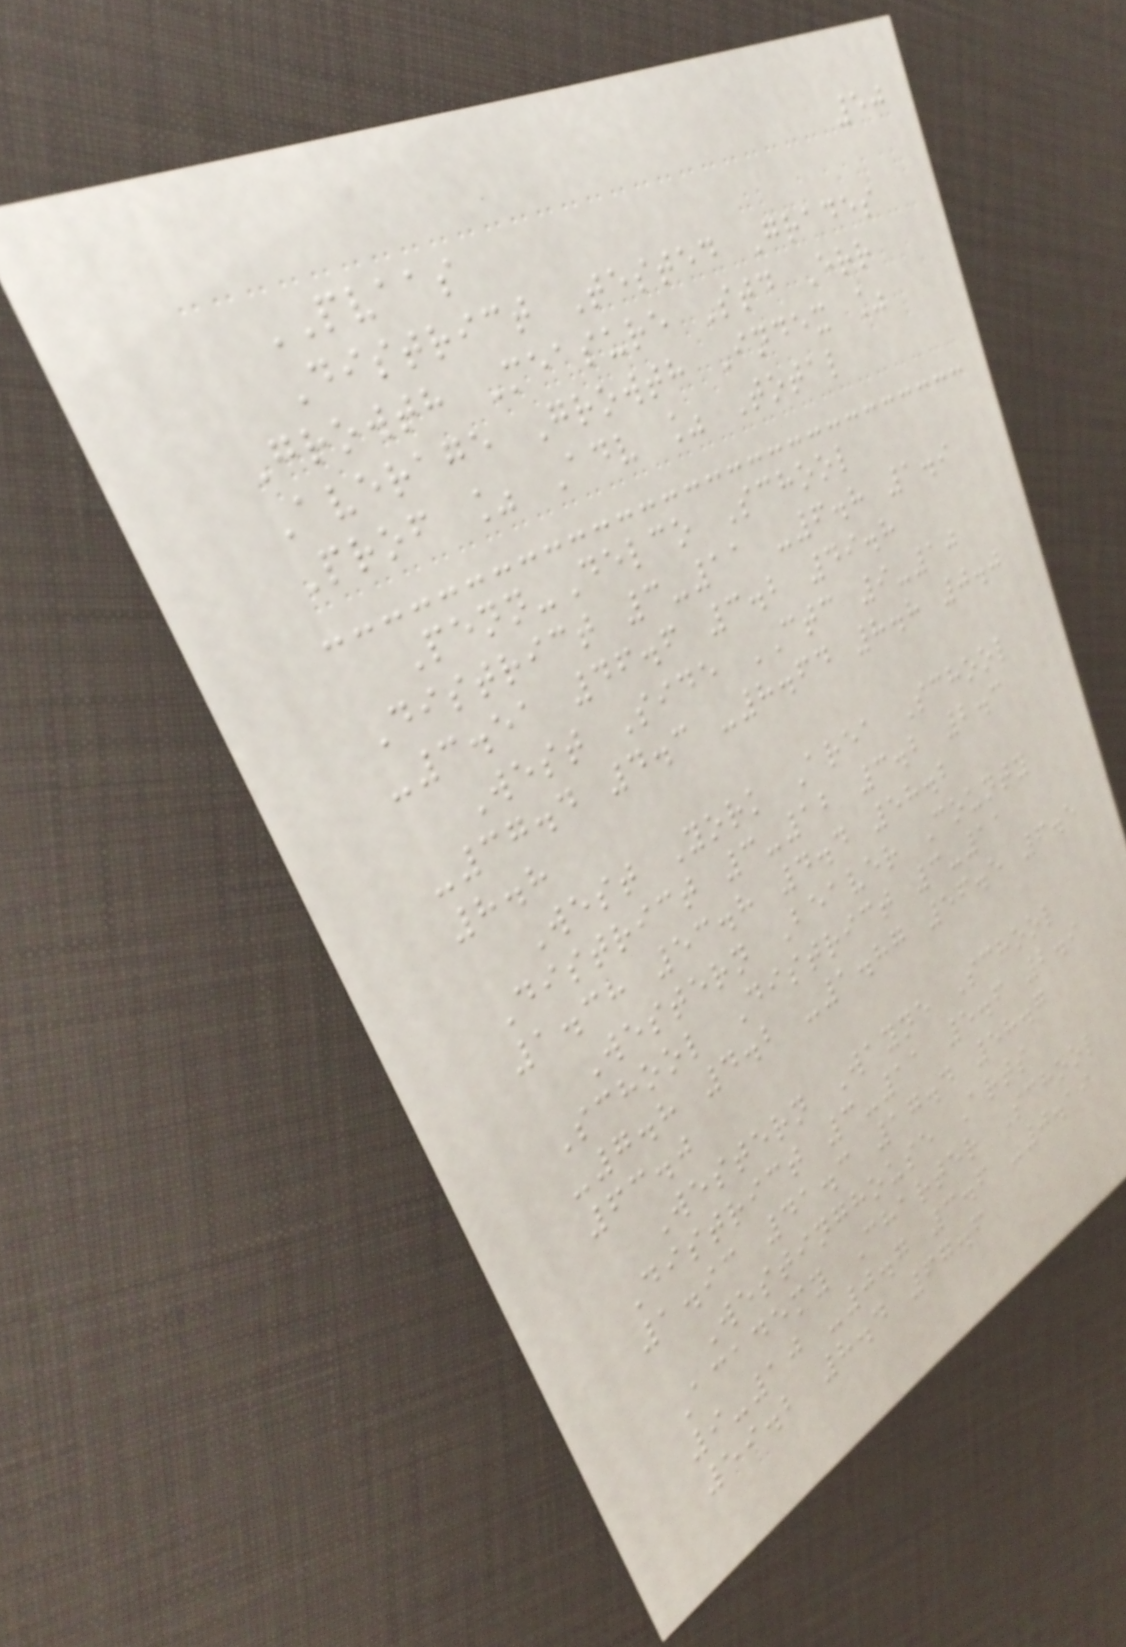50
PVAAS
District Tested Grades
Growth Measure Std Err
Average Growth Index %
Prof % Adv % Total
Penn-Delco School
District 3-11 -6.8 1.9
-3.51 46.6 3.2 49.8
West Side CTC 9-10
-37.4 4.3 -8.64 8.8 0.0
8.8
West York Area School
District 3-12 3.2 2.3
1.38 53.8 4.4 58.2
Western Beaver County
School District 3-11
-7.8 4.2 -1.87 56.5 6.5
63.0
Western Wayne School
District 3-11 5.6 2.9
1.93 41.3 17.4 58.7
Westinghouse Arts
Academy Charter School
9-10 -0.7 3.6 -0.19
59.2 8.4 67.6
